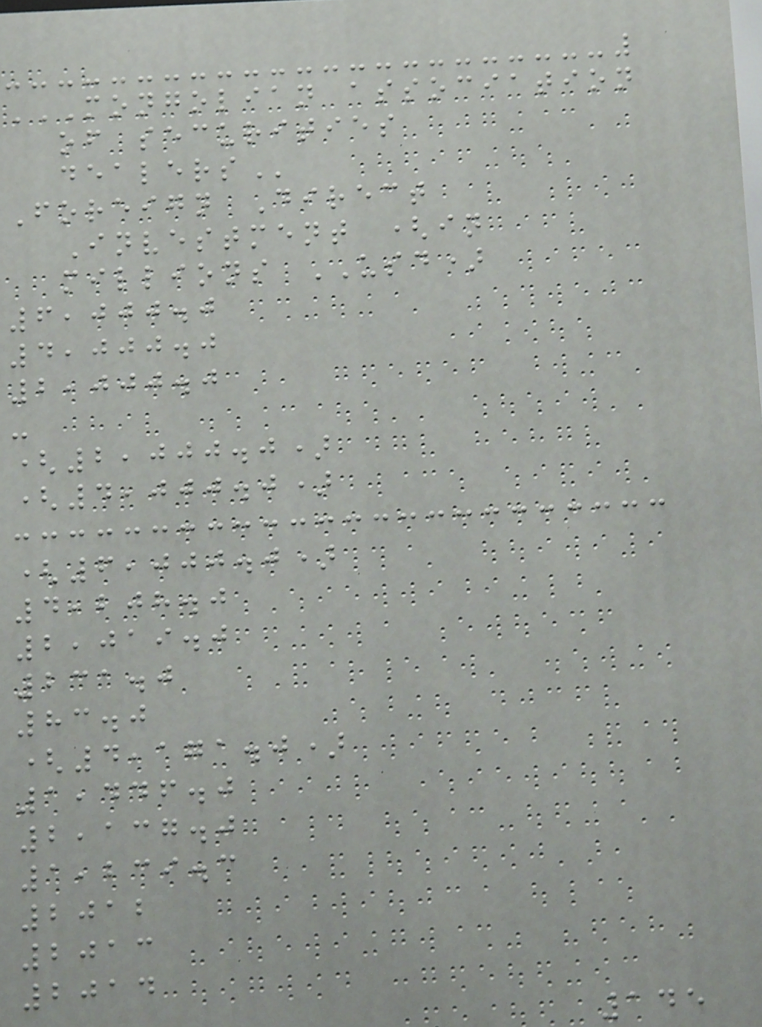MONGOLIAN ASSOCIATION
OF SECURITIES
DEALERS
Foreign Direct
Investment (in
millions USD)
6,000.0
4,000.0
2,000.0
-
(2,000.0)
(4,000.0)
(6,000.0)
4,208.0
2,019.0
231.0
83.0
(4,171.0)
1,446.0
2,137.0
1,239.3
2012
2013
2014
145
